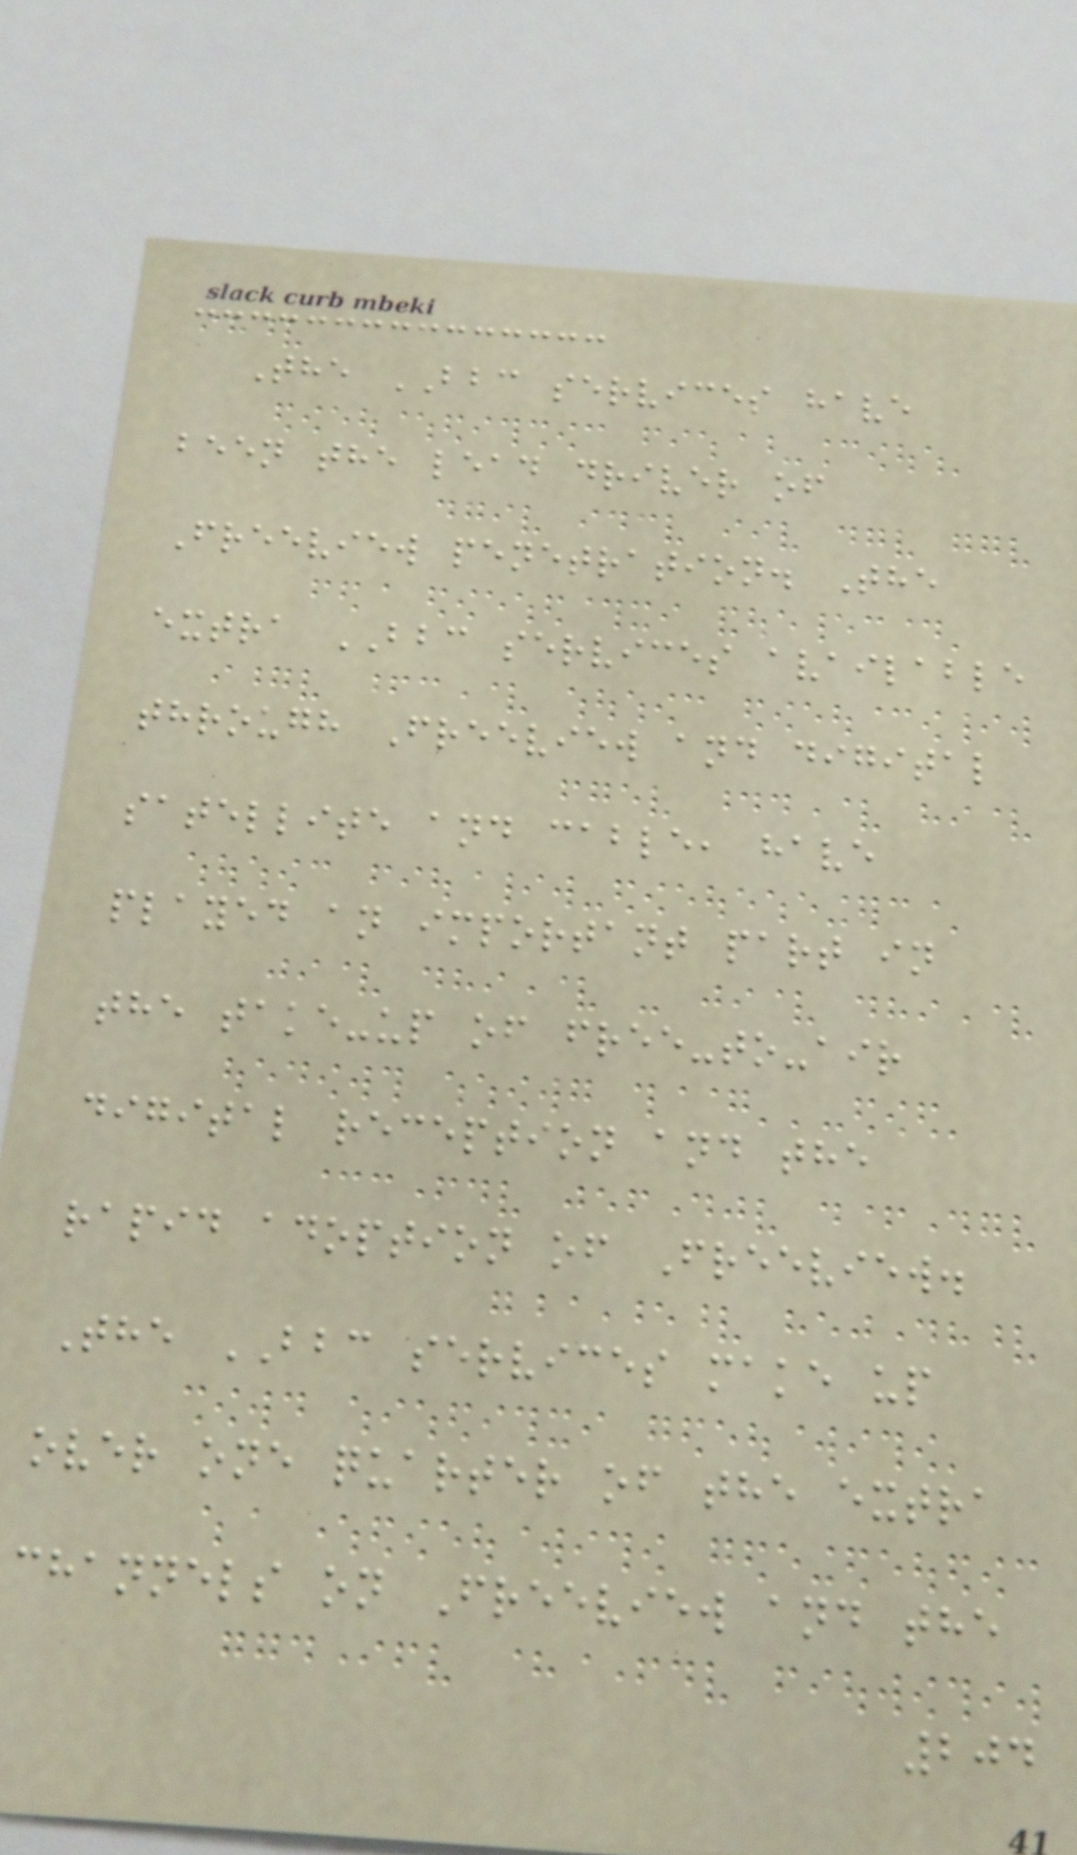The BBC services have
been the lead driver of
Freeview penetration. The
extra BBC services available
through Freeview and digital
satellite and cable, have
played an important part in
the take-up of free-to-air
digital reception and the
rapid adoption of Freeview.
The BBC services make up
over one quarter of the extra
channels on Freeview and the
204
